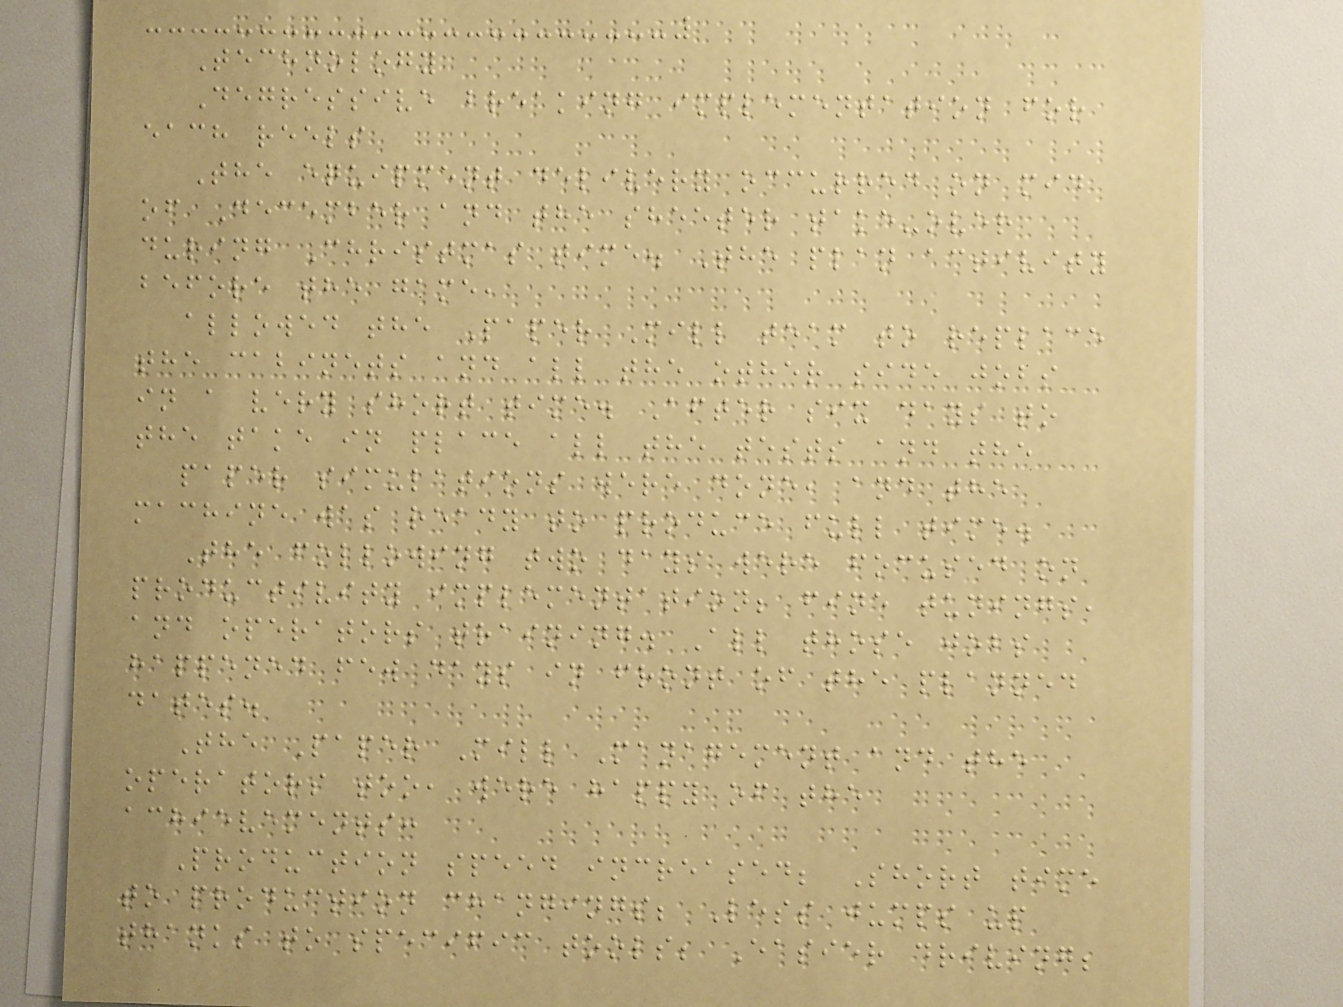Technology
Degressive breaking implementation for
each reels
The equipment delivery occurred on mid
of December and the sheeter take-over
during Christmas time. The plan activity
before the game,
allowed the Paper Mill team to replace
the cabinets and all the other side jobs
in a very short time. After six days to
the take in place all the tests and the
paper simulations were done, and the
machine was ready to produce full time.
The following two days were focused on
productivity implementation; fine tunings,
and operators training. All those jobs
happened few days in front of the planned
dates.
The Paper Mill Management and the
operators too, were happy of the
achievements:
Production speed increased; Short time
to production changings; Less jumps up
thanks to specific tools; Easier driving;
